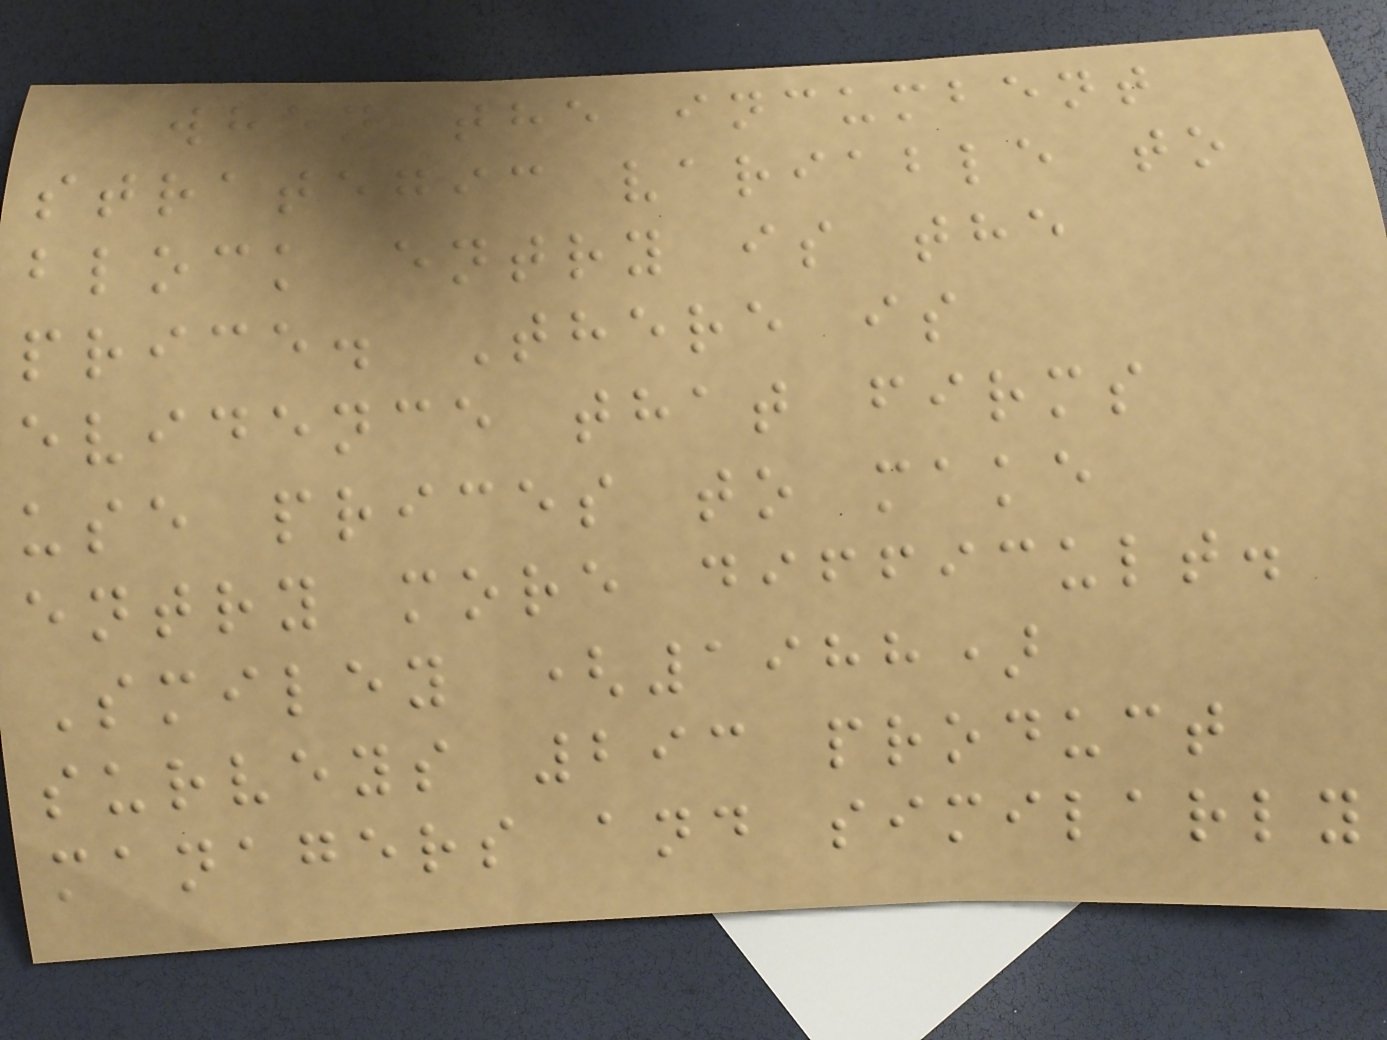when the incumbent
strategic variable to
block entry is the
price. There is
evidence that firms
use prices to make
entry more difficult.
Smiley (1988)
surveys 293 product
managers and similarly
